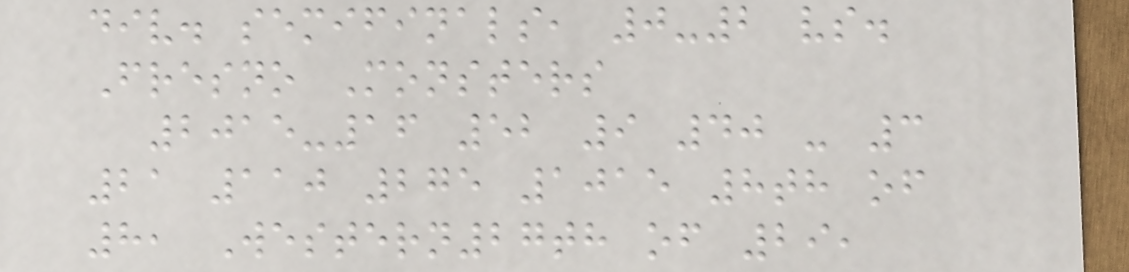div. semifinals, 0-2 vs.
Fresno Monsters
2015-16 52 9 40 - 3
21 110 275 1015 8th of
8, Western27th of 29,
